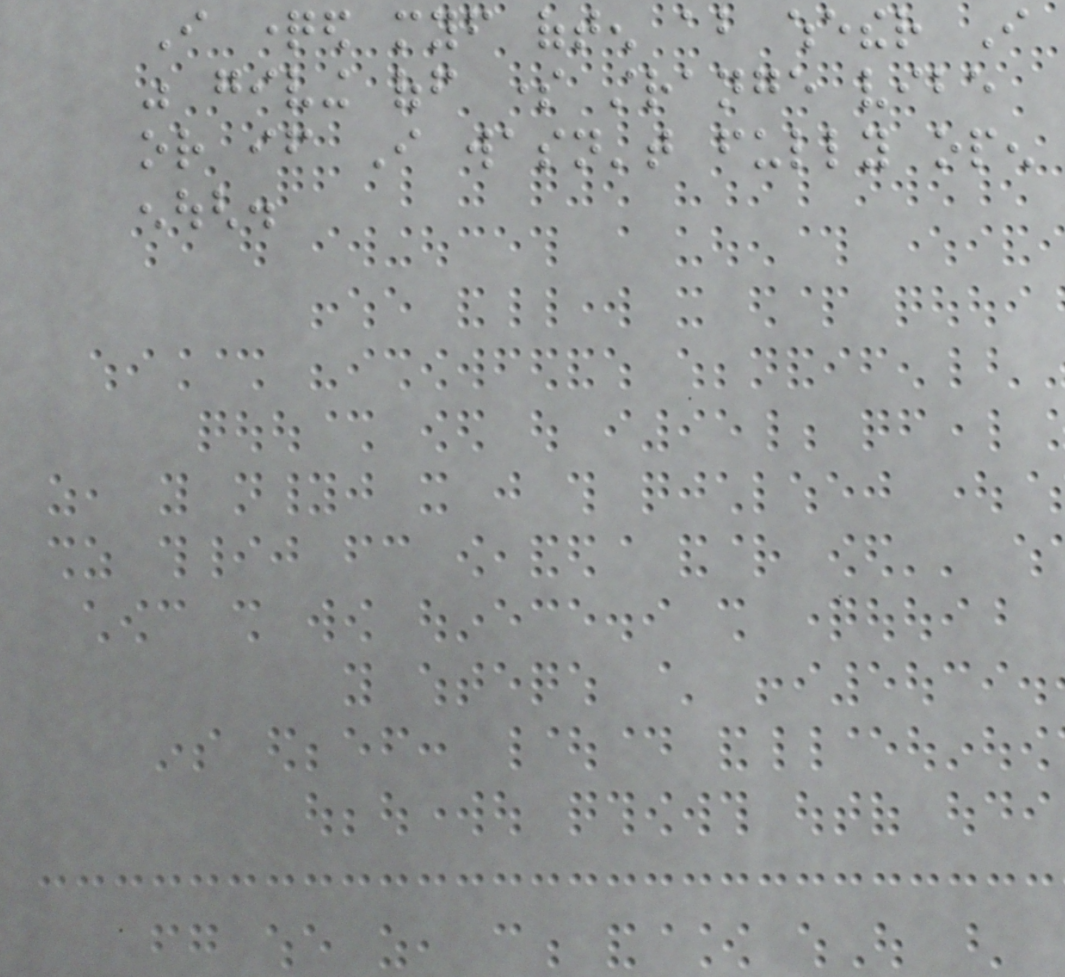I questioned myself often about whether I
was giving off some strange vibe
or if I wasn't fully open
enough.
